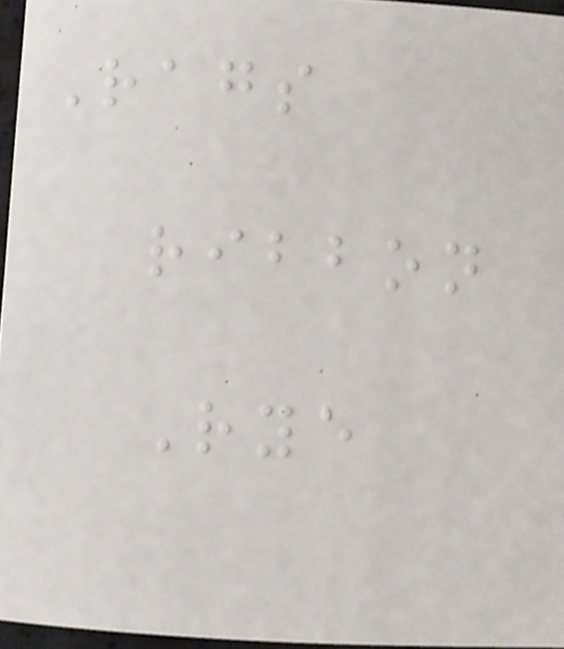Rags
ribbon
Rye
